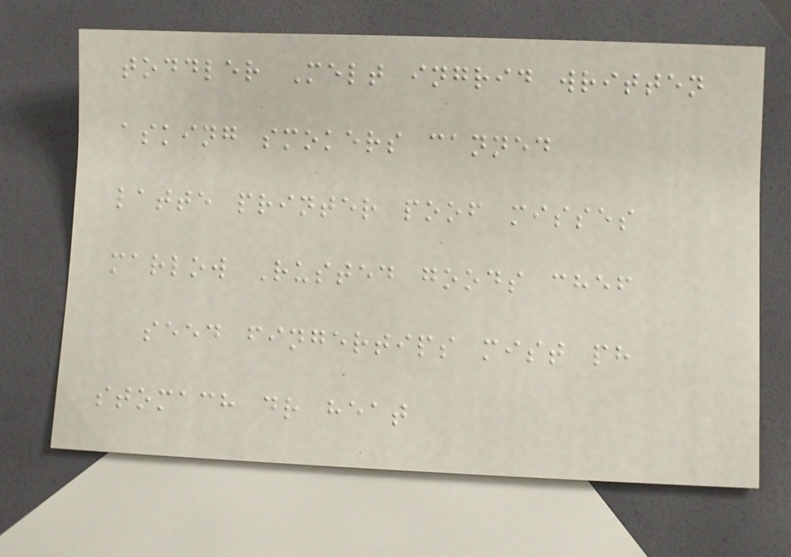toddler Melt ingrid written
asking smokers canned
latte printer poof misses
marlow Rusted goods chef
seed fingertips mist ph
stomach dr heat
